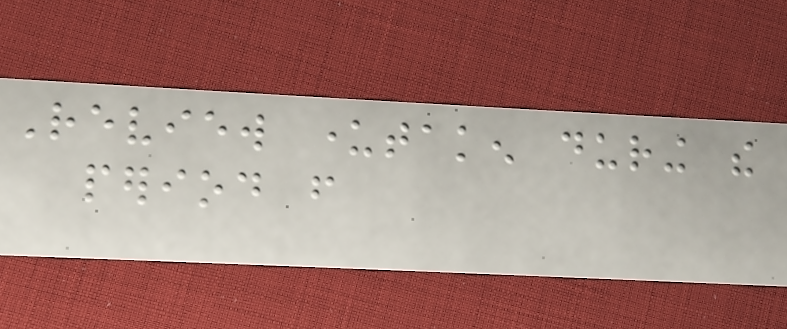Review undertaken during the
period from
